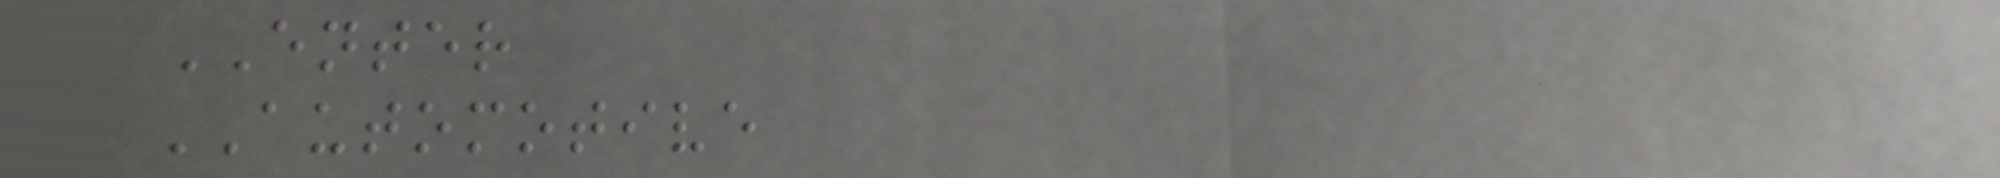ENTER
AUTOMOTIVE
